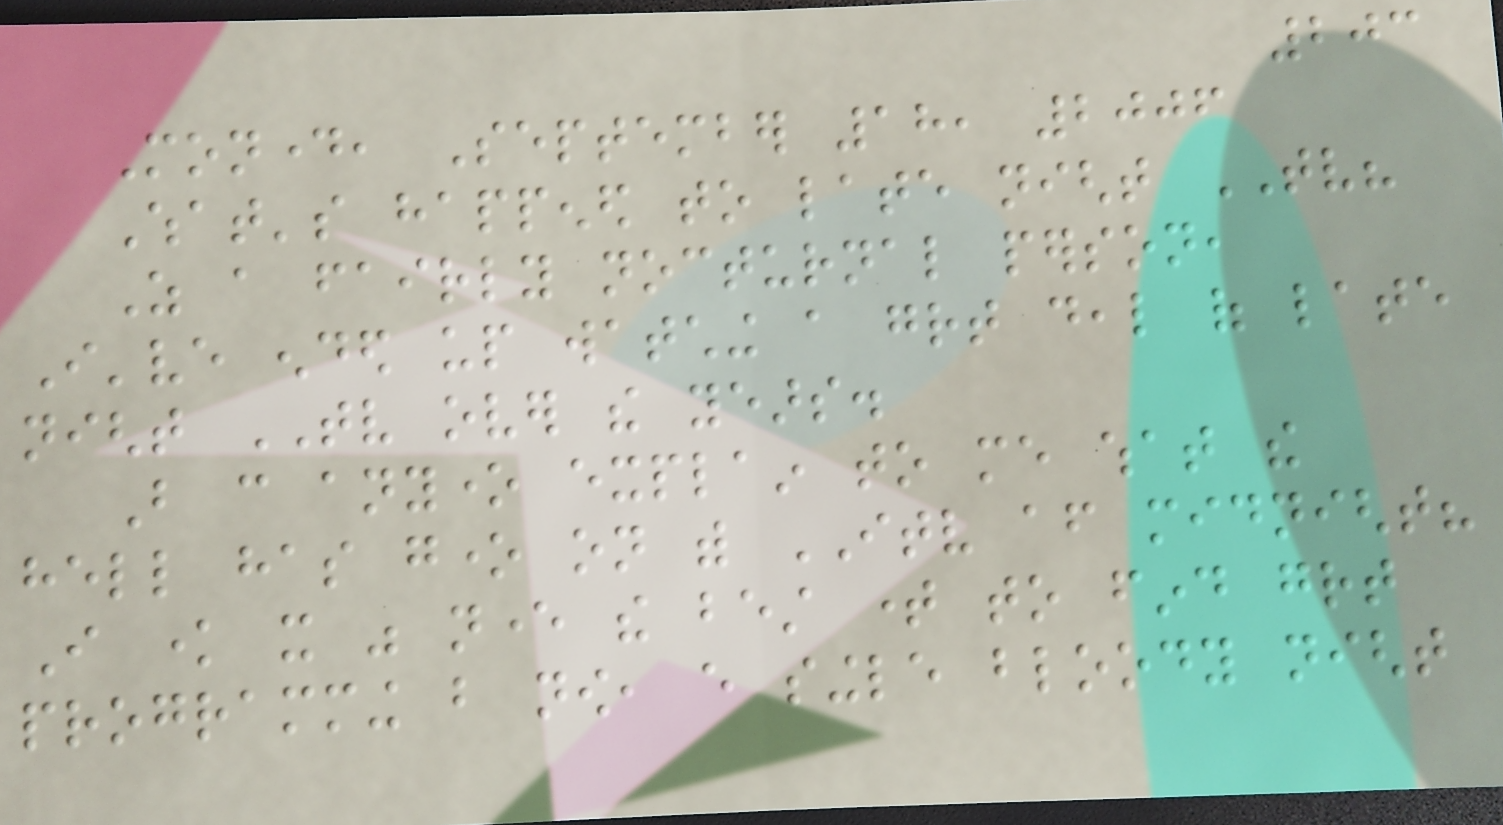203
Monday, September 18, 2006
What's happened to late night TV?
As a fairly nocturnal person,
I've ended up watching a great deal of late
night TV over the years.
But can anyone explain to me what the
hell has gone on with ITV after midnight?
I know it was never the best time to find great
programming but now, every single bloody night
